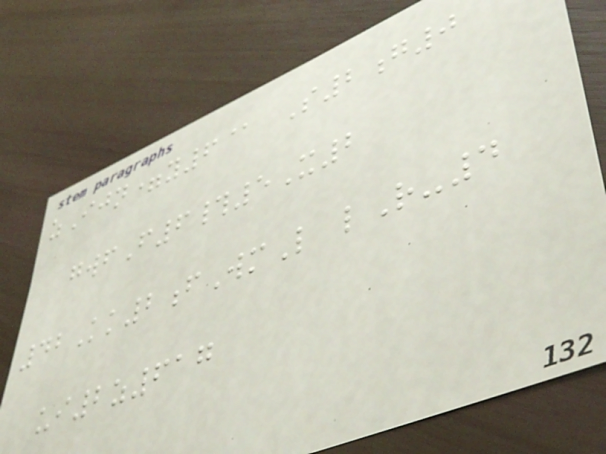zIjn=y6@ S2g0
gwfF6#5X2
42Kk2fWmL lR-4
ui2z617
